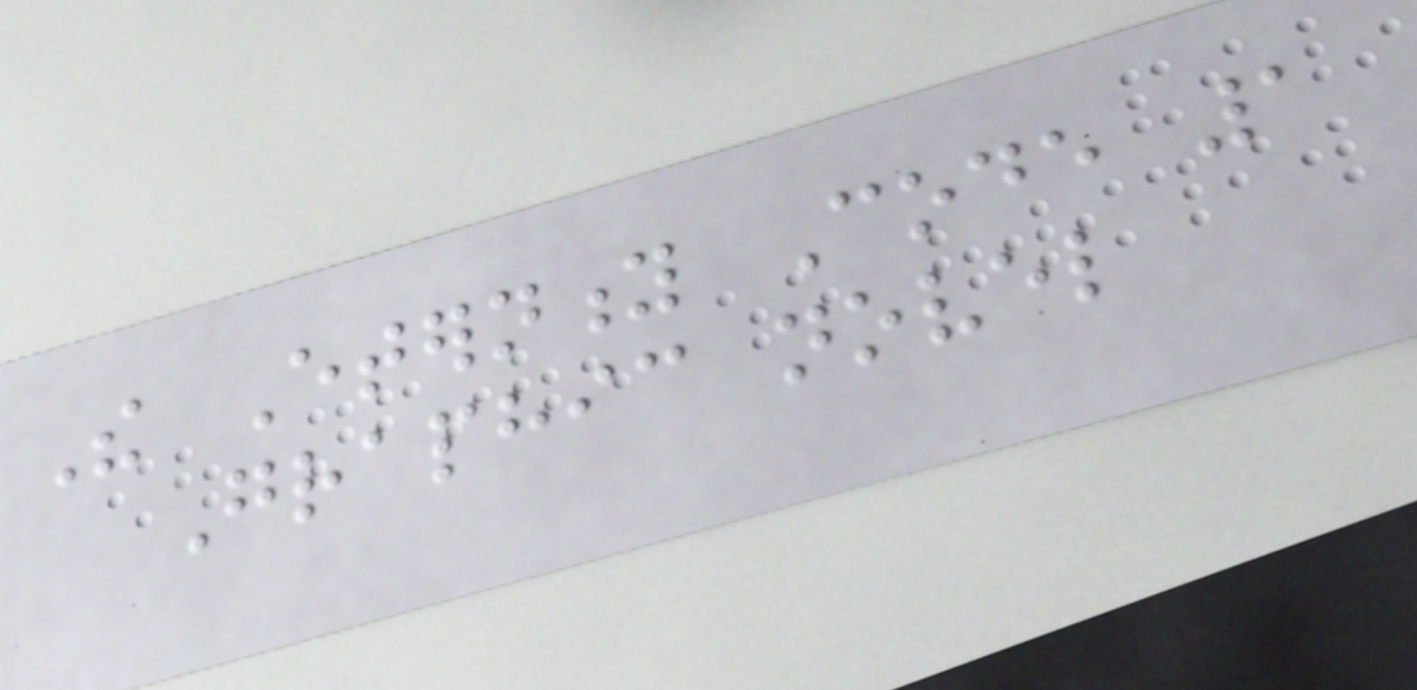The Eternity Code 1
Graphic novel
